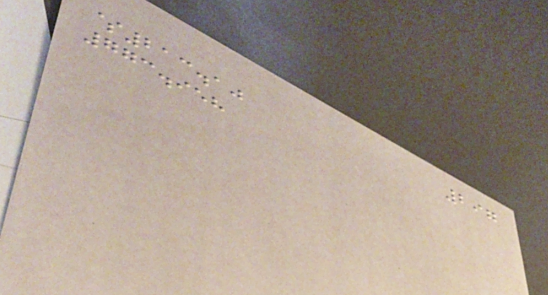297
$213.10
773.958
